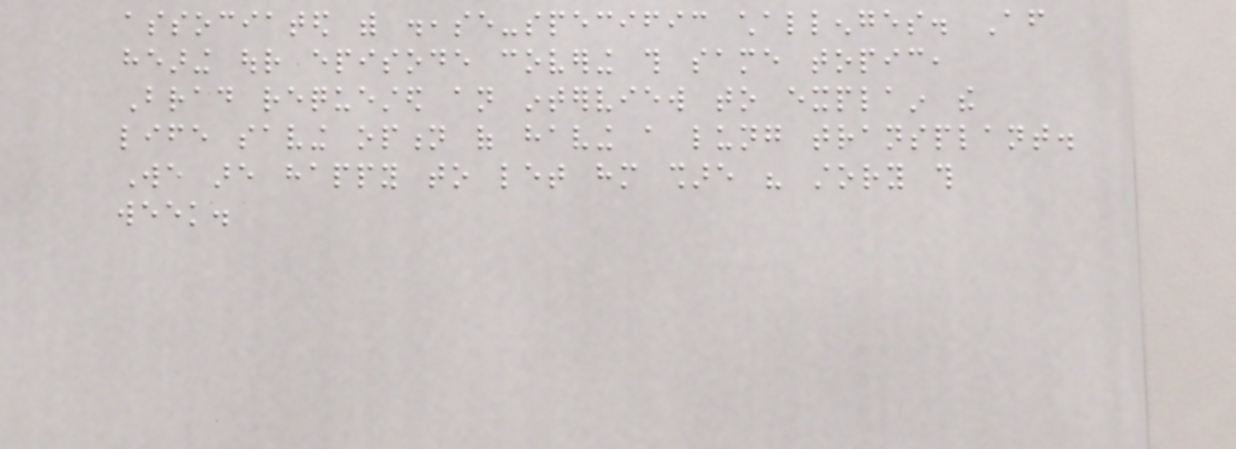associated with disease-specific challenges. After
hearing our episode covering this same topic,
Brad requested an interview to explain the
life saving option of having a lung transplant.
We are happy to let him share his story this
week.
